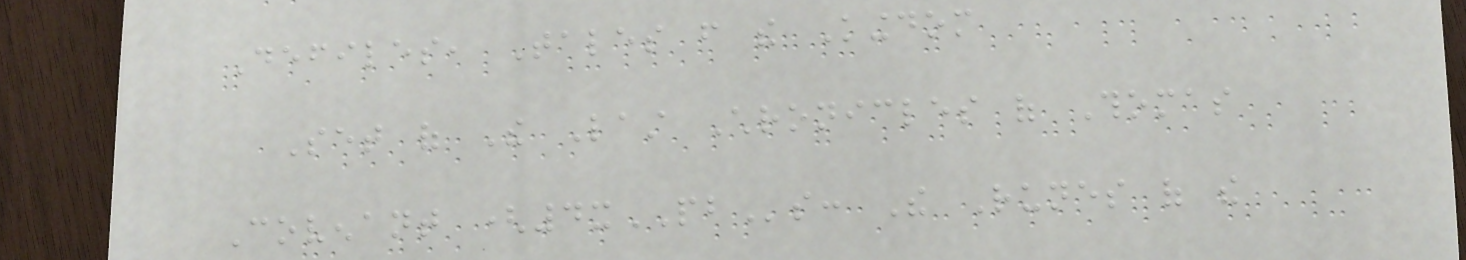Defiles, Tales from the Kingdom
Set of The Last Chronicles of Thomas
Covenant (4xPBs: The Runes of the
